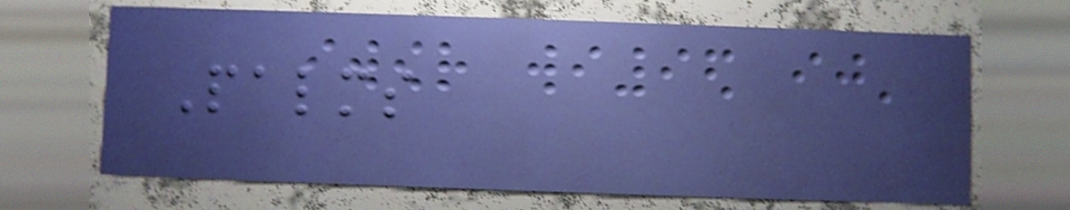Palms
